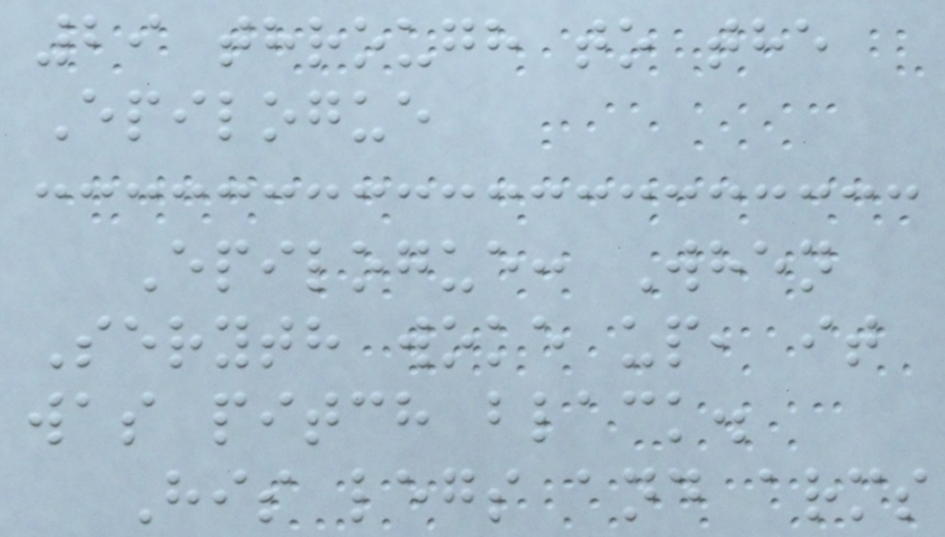29 through to the
Epilogue
Epilogue: When
Seryth woke up, it
was pitch black.
His legs and arms
